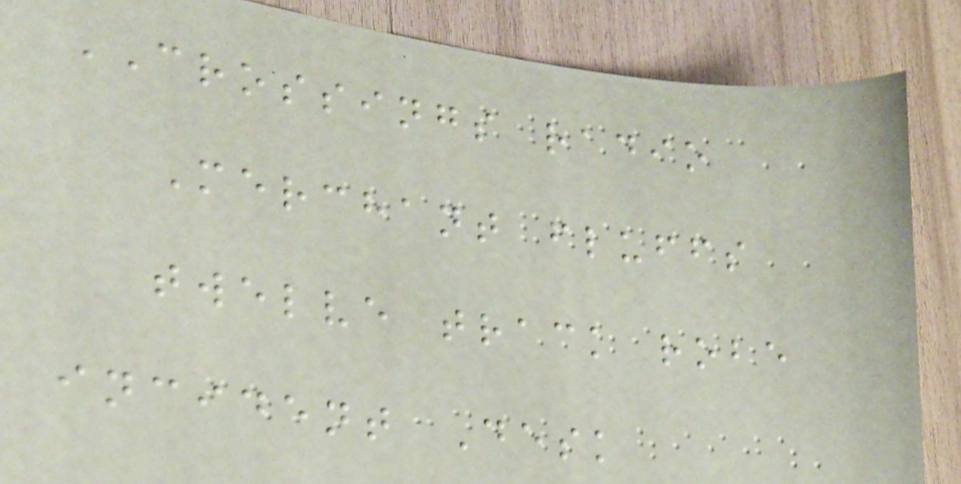CROSSINGS radio
Merchant fluffs
twelve track robe
incident Desk
